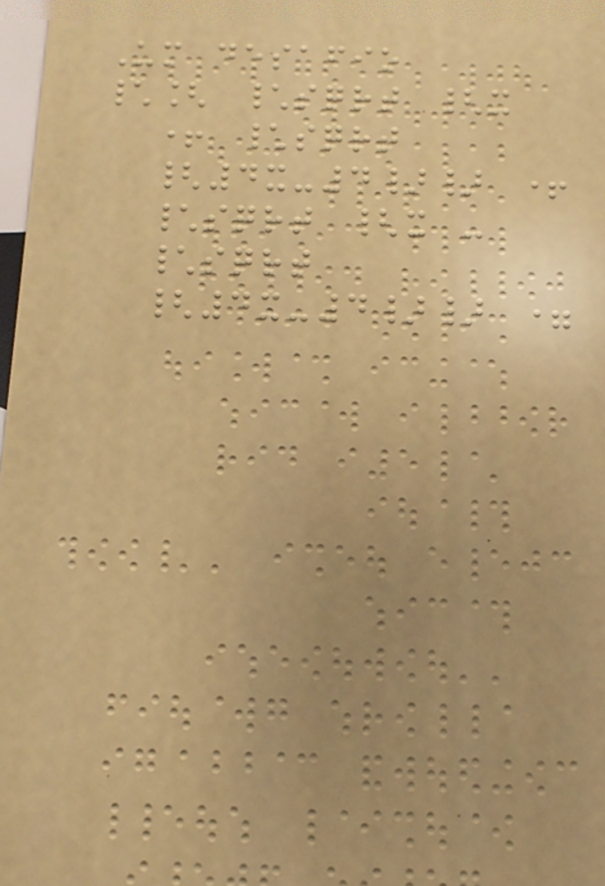Um desafio
\[ \sqrt {x
+ \sqrt
{4x-4}} +
\sqrt {x -
\sqrt
{4x-4}} =
